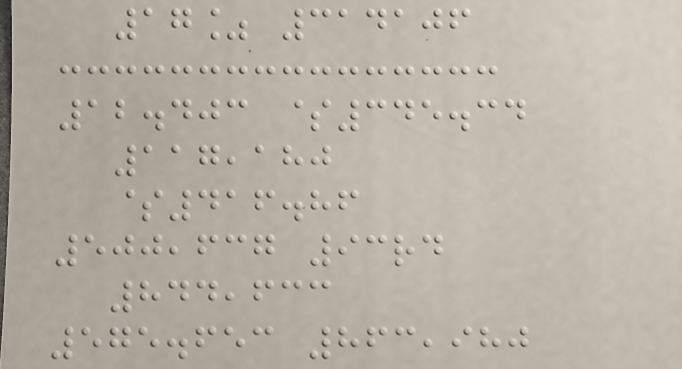17% 314106
12.403 $345.34
117,180
$416.86
500,637 93rd
844,633
575.653 863,980
